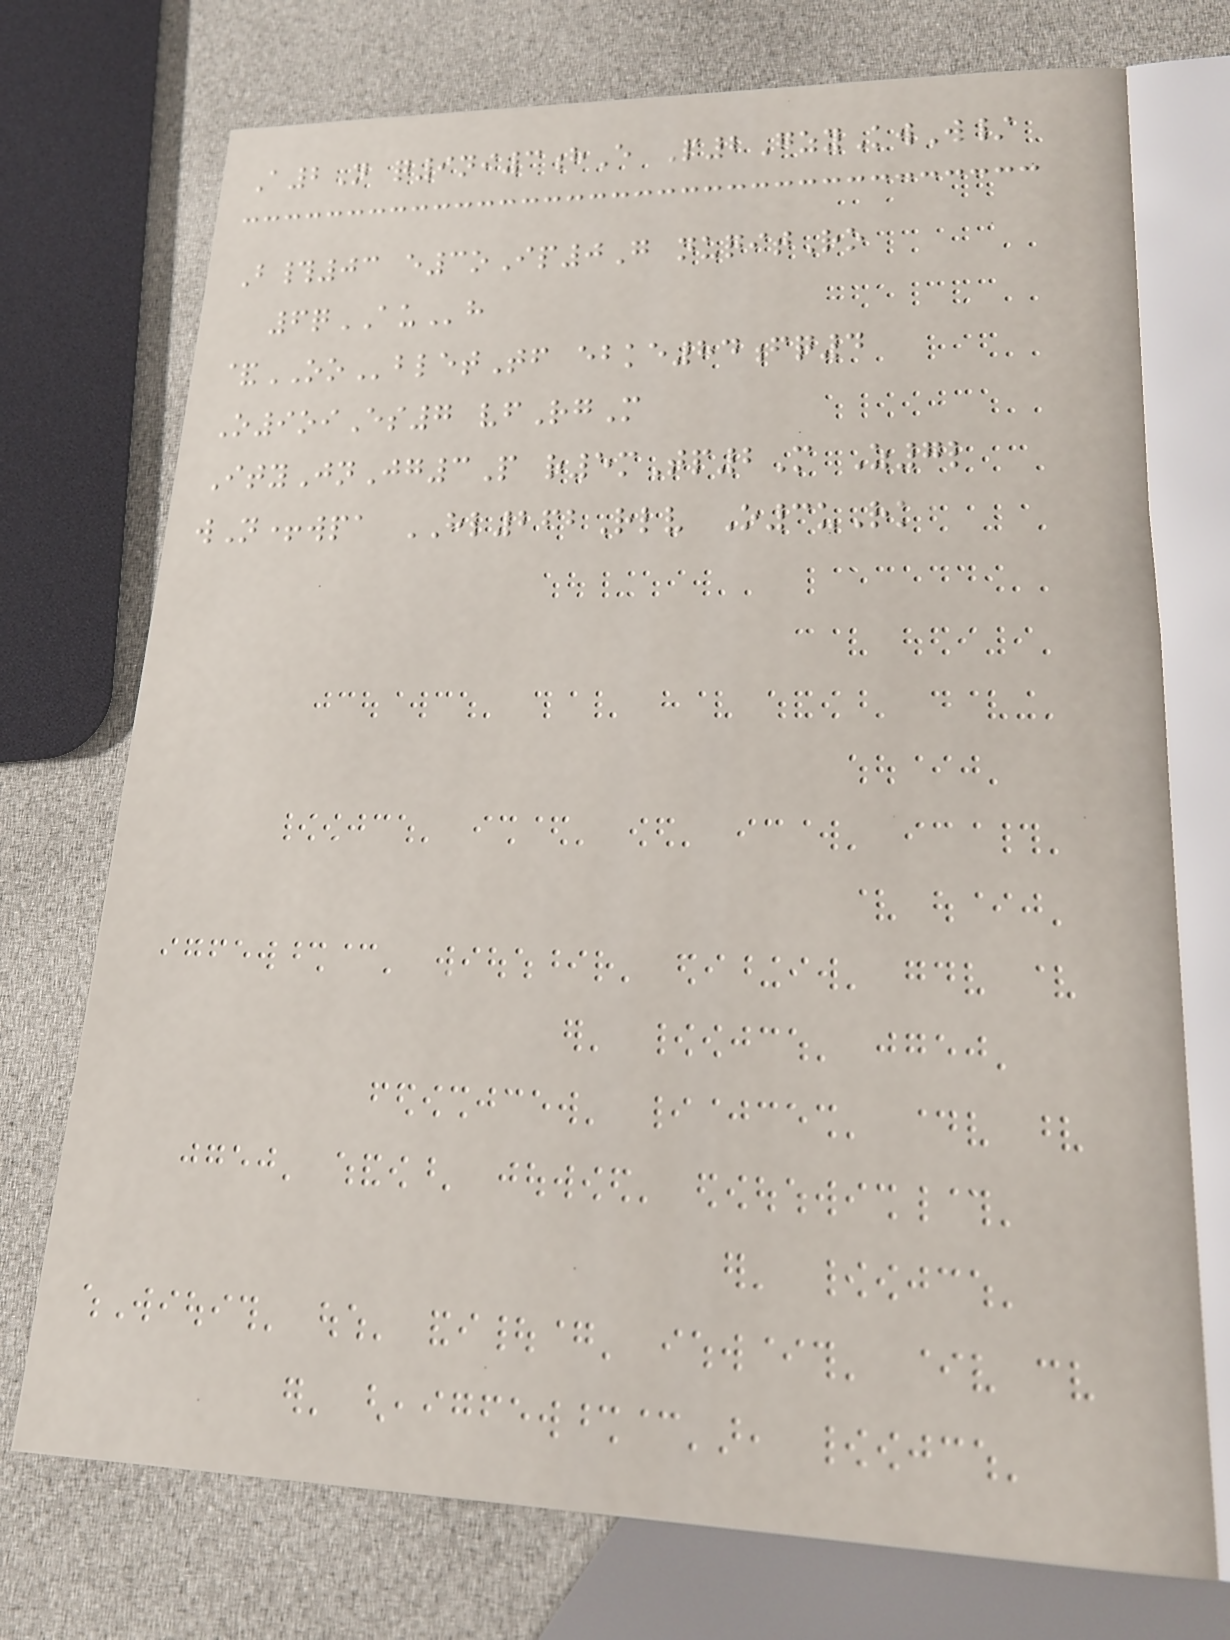A2N q9ni3hE P2GzyKwW/
B#03 e3oIp0G nuqitRo
6qAUh
&OObletTf ebke84fq4
O9oiEs7 vfRgM
ItyJnJg3P r5mTp2M Z7l
wN+wpa HL262Rlv O3uRk
